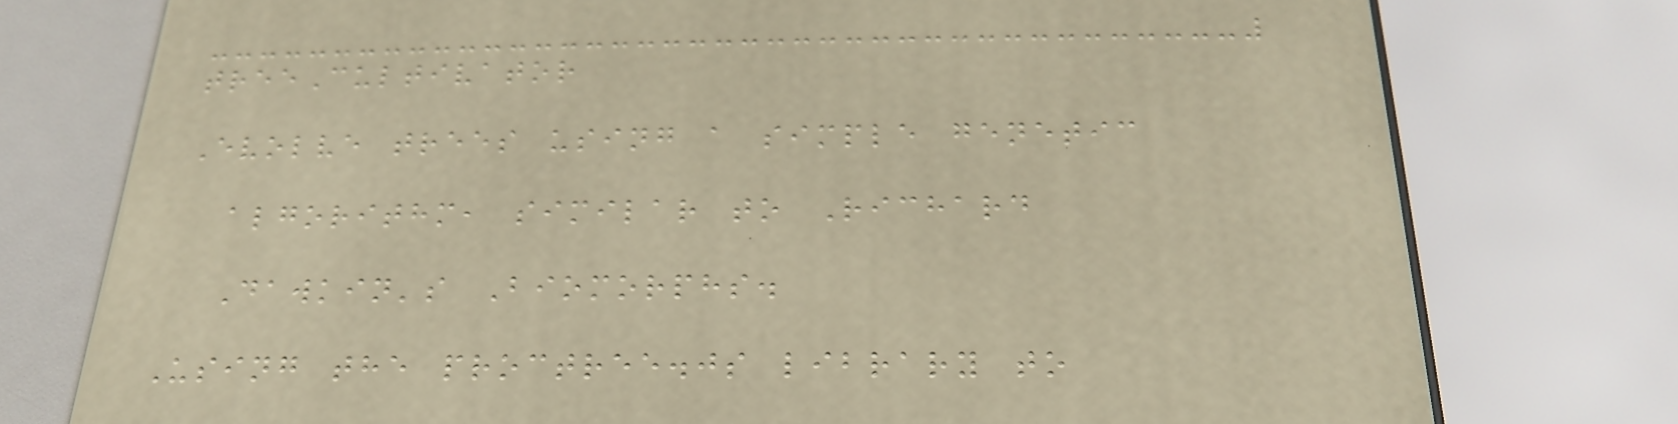treeCultivator
Evolve trees using a simple genetic
algorithm, similar to Richard
Dawkin's Biomorphs.
Using the proctree.js library to
